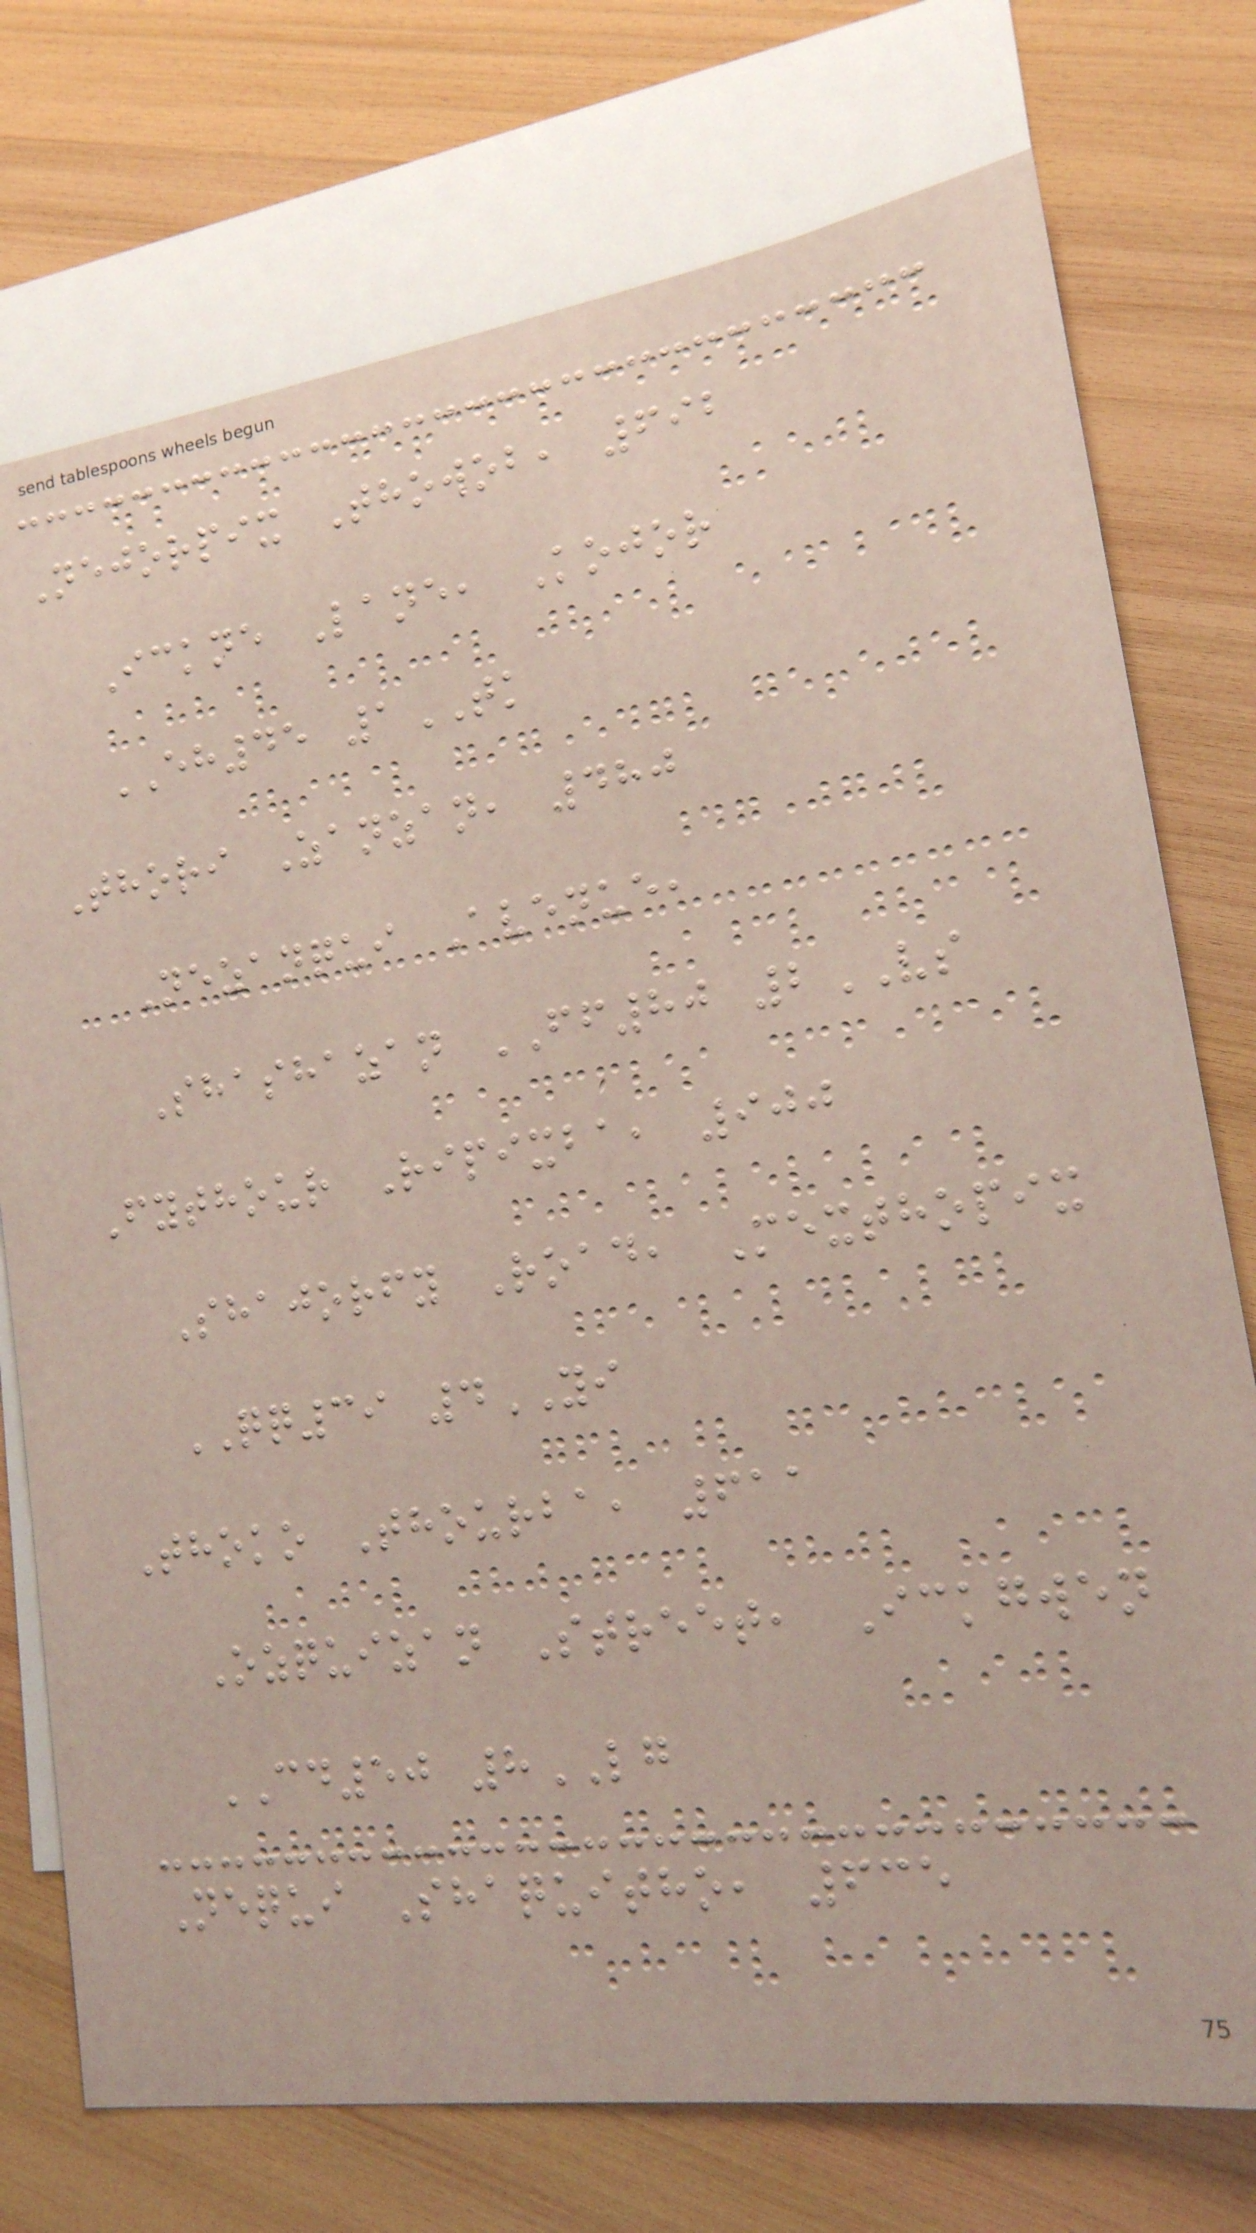Nejorpix Thowob, 692
Ickne Lane, Kojor
EH45 1TK
Thori Zanzan, 480
Nezanqui Avenue,
Shashazan FF80 2VS
Fythour Ripixba, 900
Shajorfy Road, Mexthopix
QQ39 4YI
Thoko Thourba, 611
Ozquizan Street, Ickgwen
CD50 8LG
Nequi Shaquitho, 635
